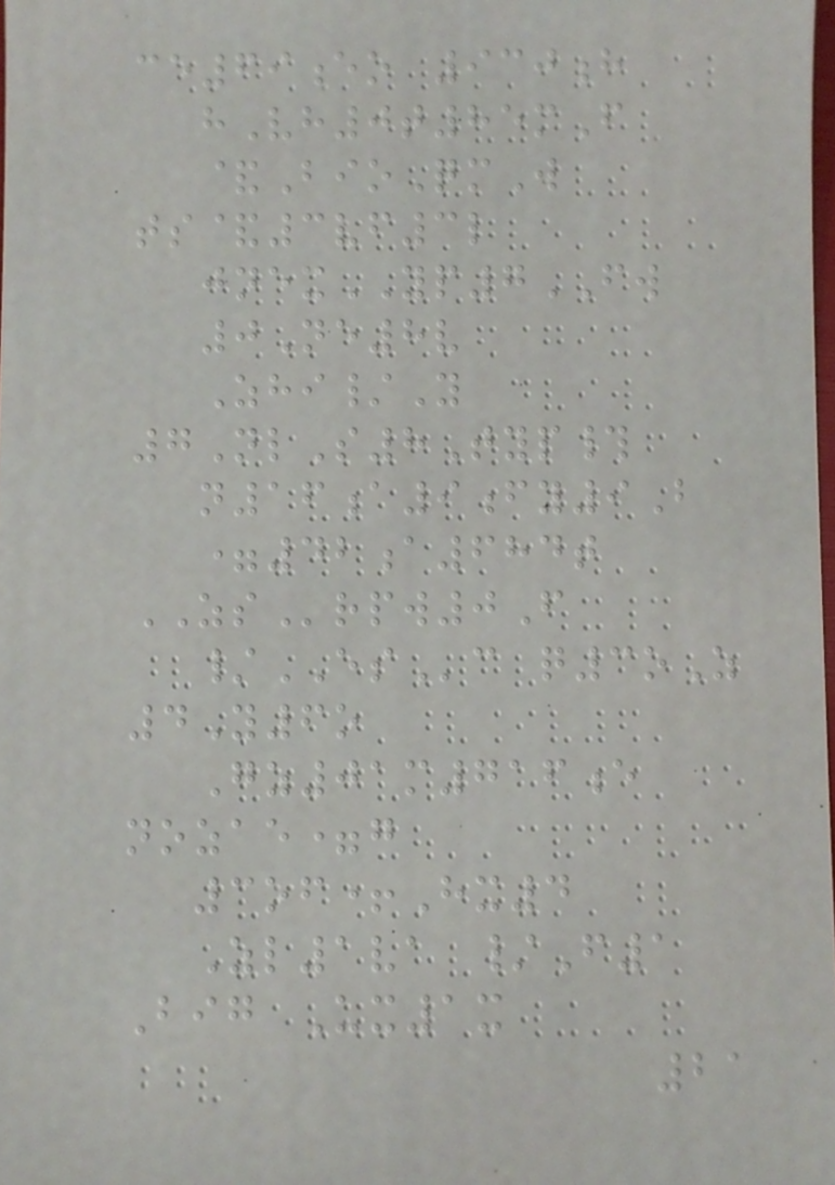ce69eo 930h
hVh0t85mF
&BioQmW
ts&3vf3l
jnexYP7FW
0Ne8v
Zhi/Y
7NlS8Typ#
n16a9fy9B
=42a684t
ZSrpw0F
/ESc q3oZ
4Y6o
Gz01m716e
nozae=g
3of+Hx4
Zl1va /F1
Big Ux1x
21
